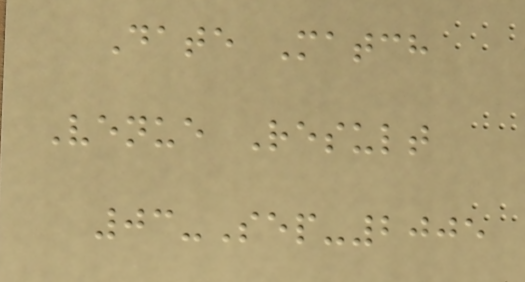Date Match
Venue Result
03-Sep-2005
